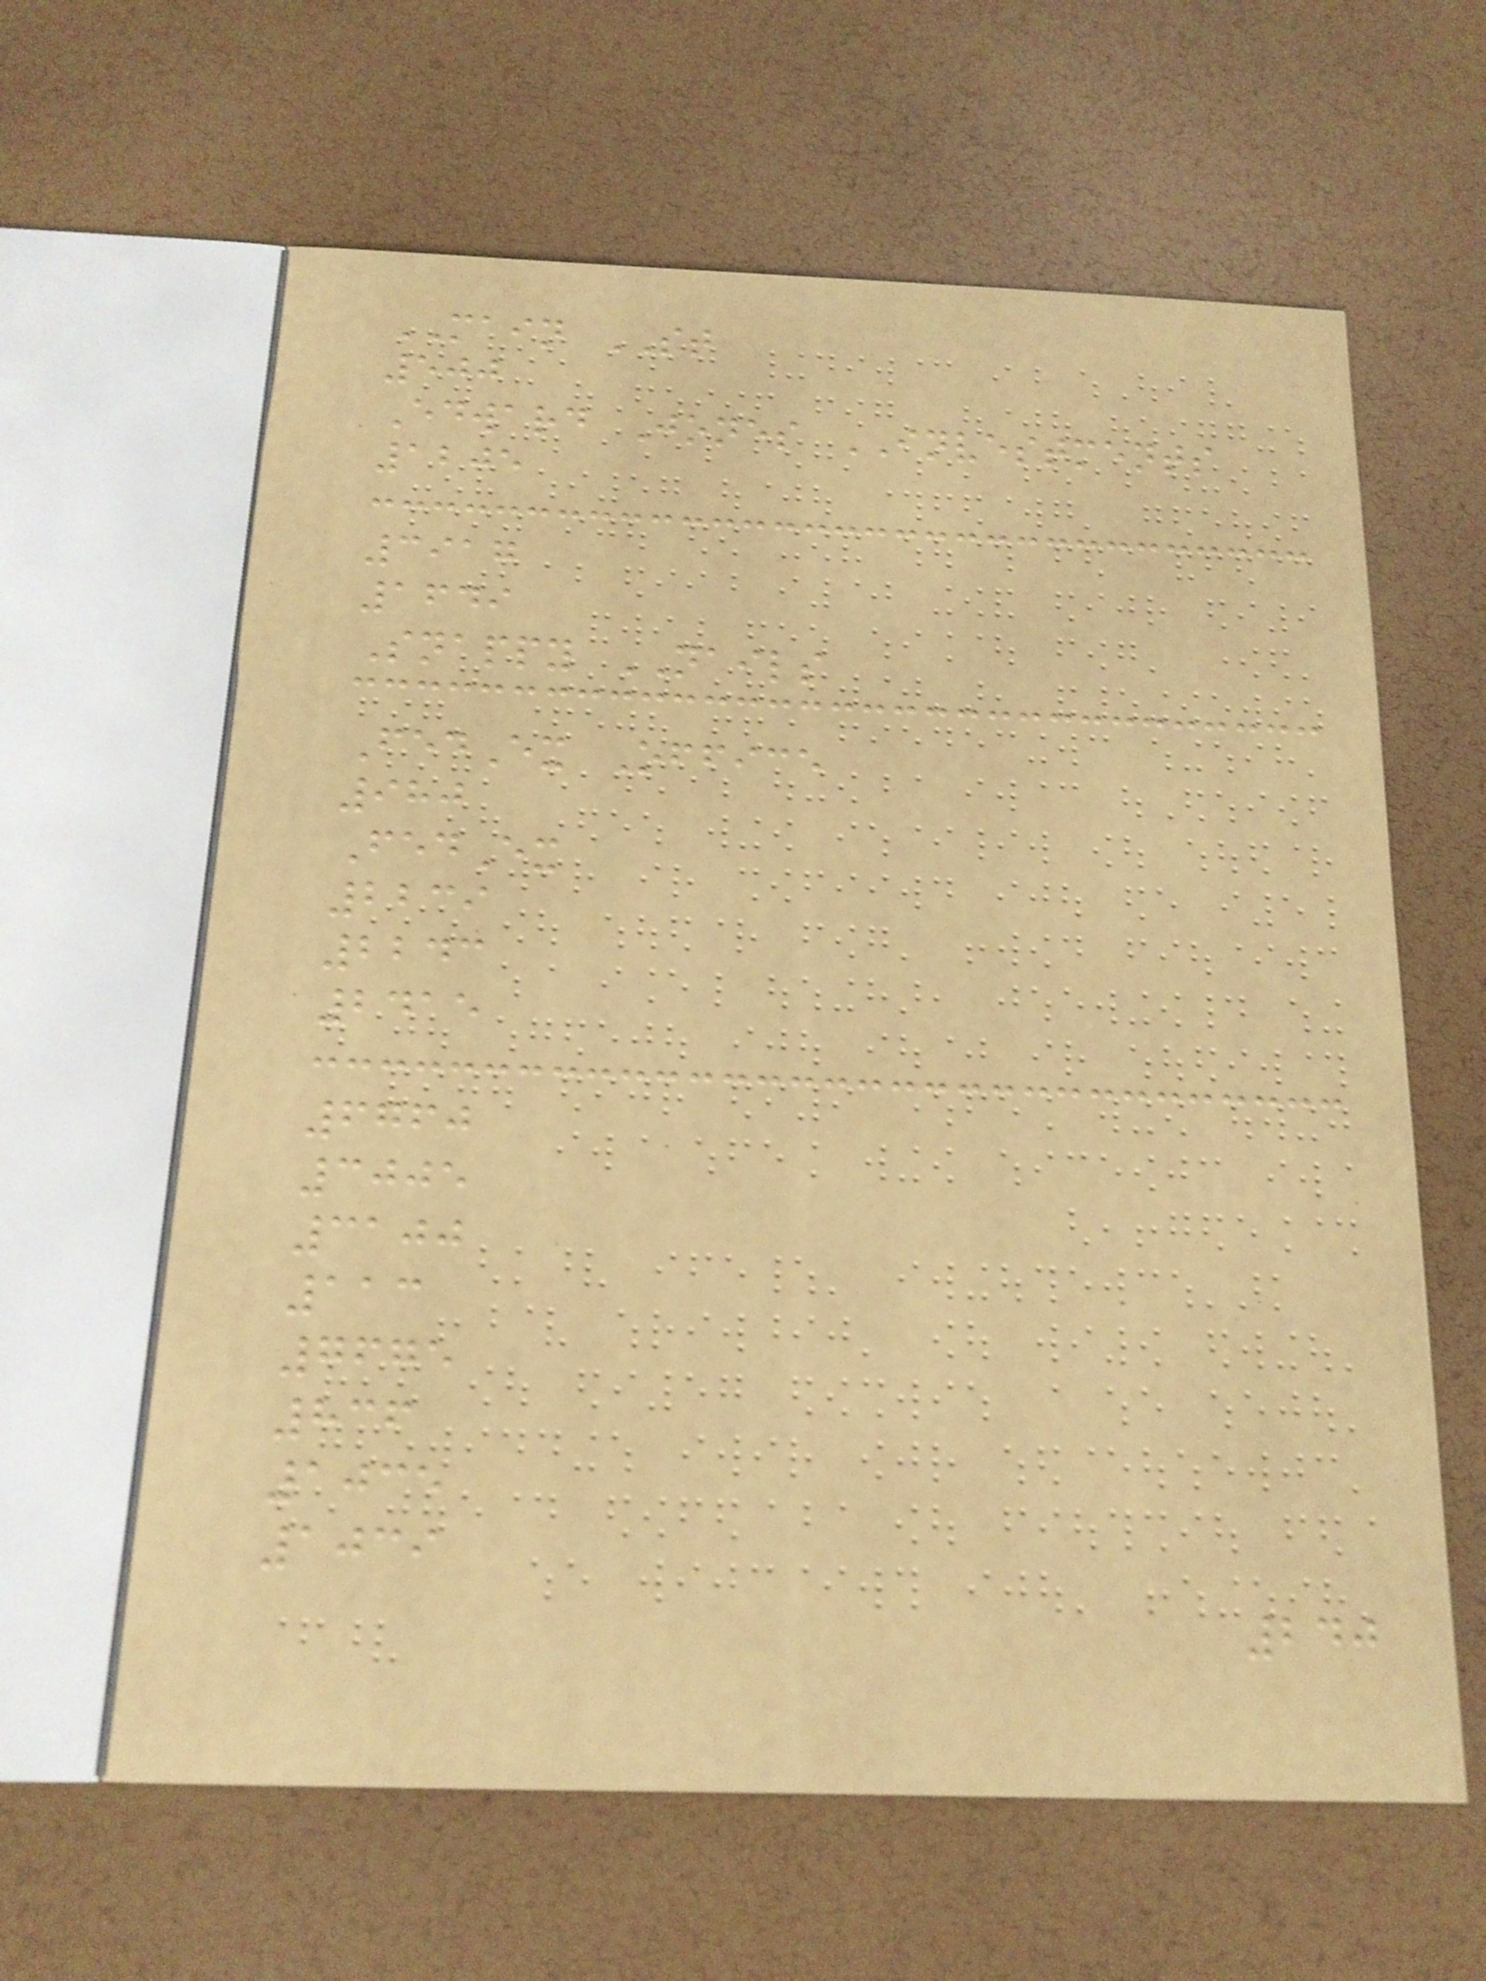MAIN ST
500
Edward Jones INVESTMENTS
1205
3917
1649
Snappy NAILS
FedEx Office
980
FedEx
2239
2243
2415
6760
3005
3100
113
7675
836
1035
1039
240
